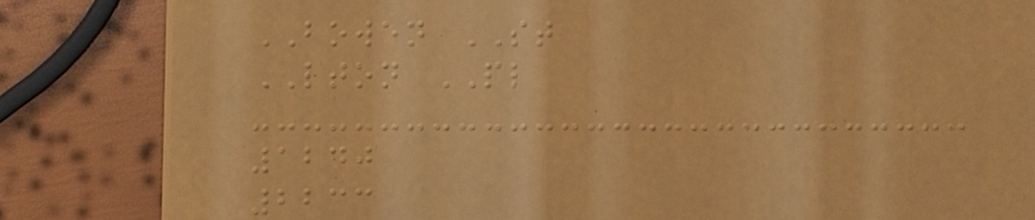BOWEN ST
LTON PL
1240
2233
